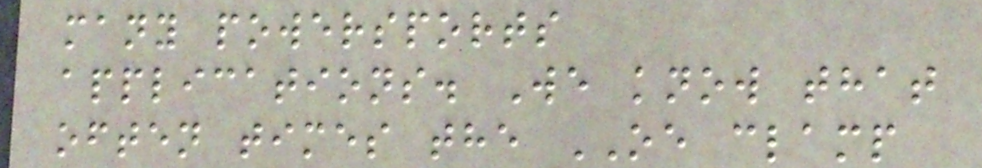many powersports
applications. We know that
often times the OE clamp
